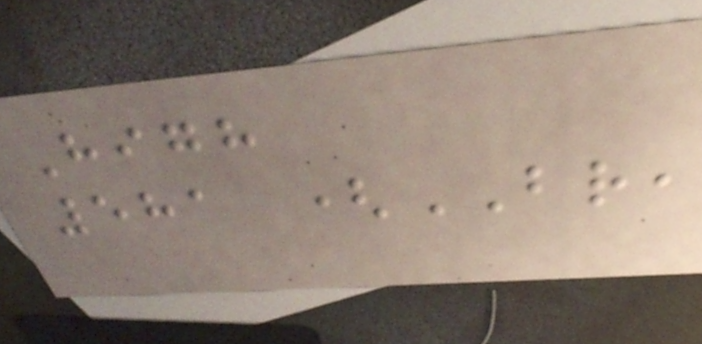High
581 (BR,
